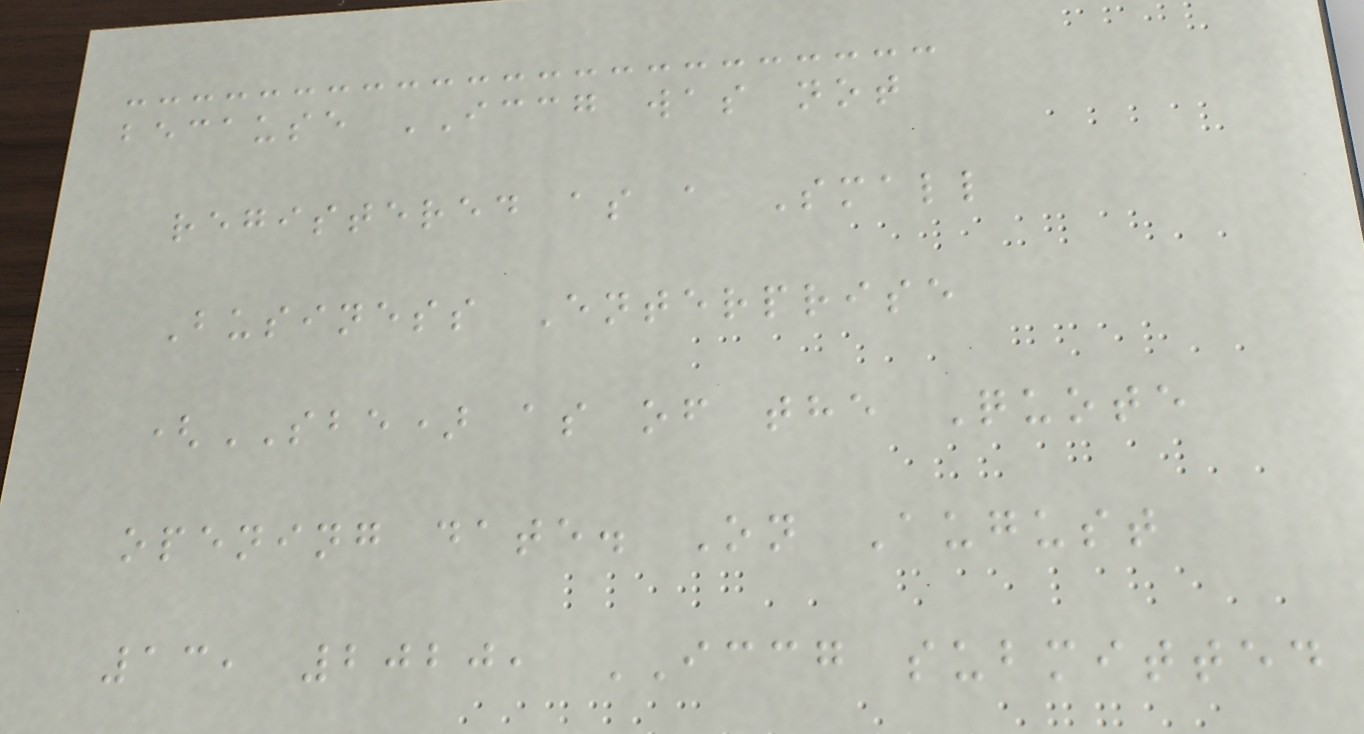because ICCG was not
registered as a Small
Business Enterprise
(SBE) as of the Quote
opening date. On August
13, 2020, ICCG submitted
